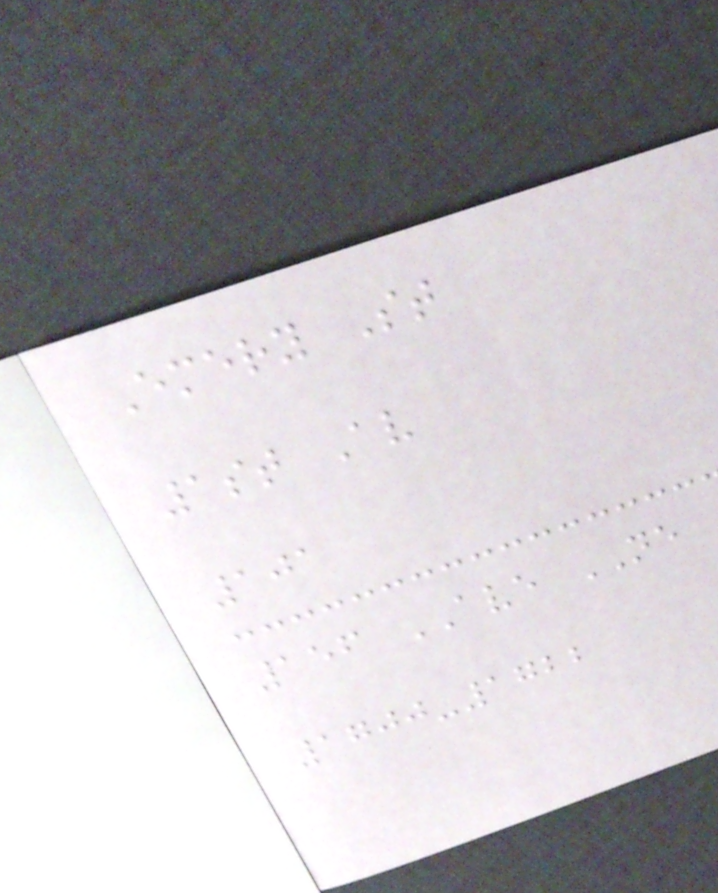Emery St
1st Av
101
156 AVE NE
1700-1722
